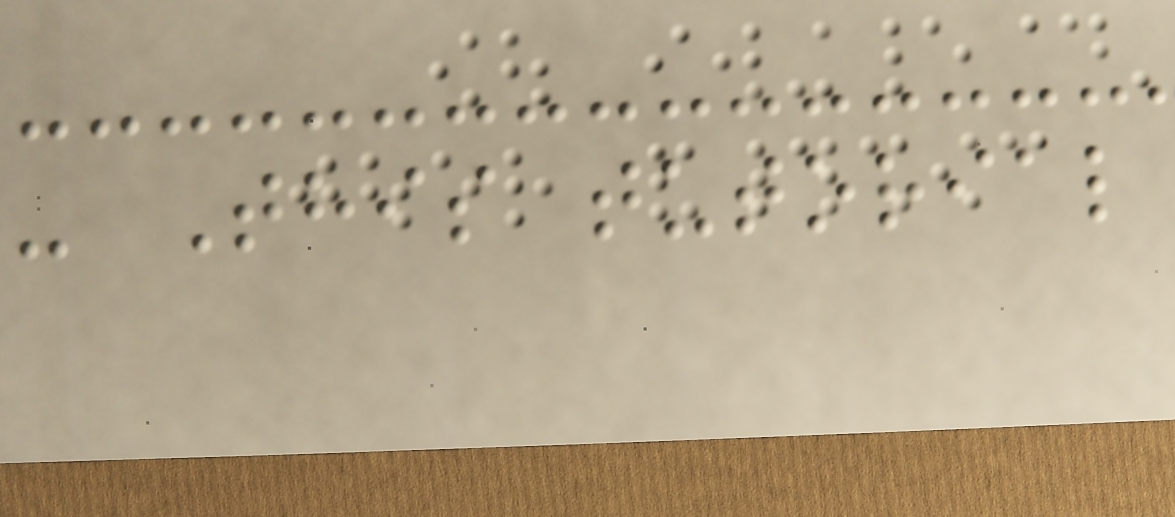- This tutorial
